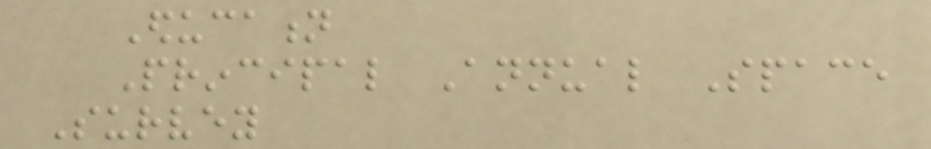Education
Principal Annual Space
Survey
